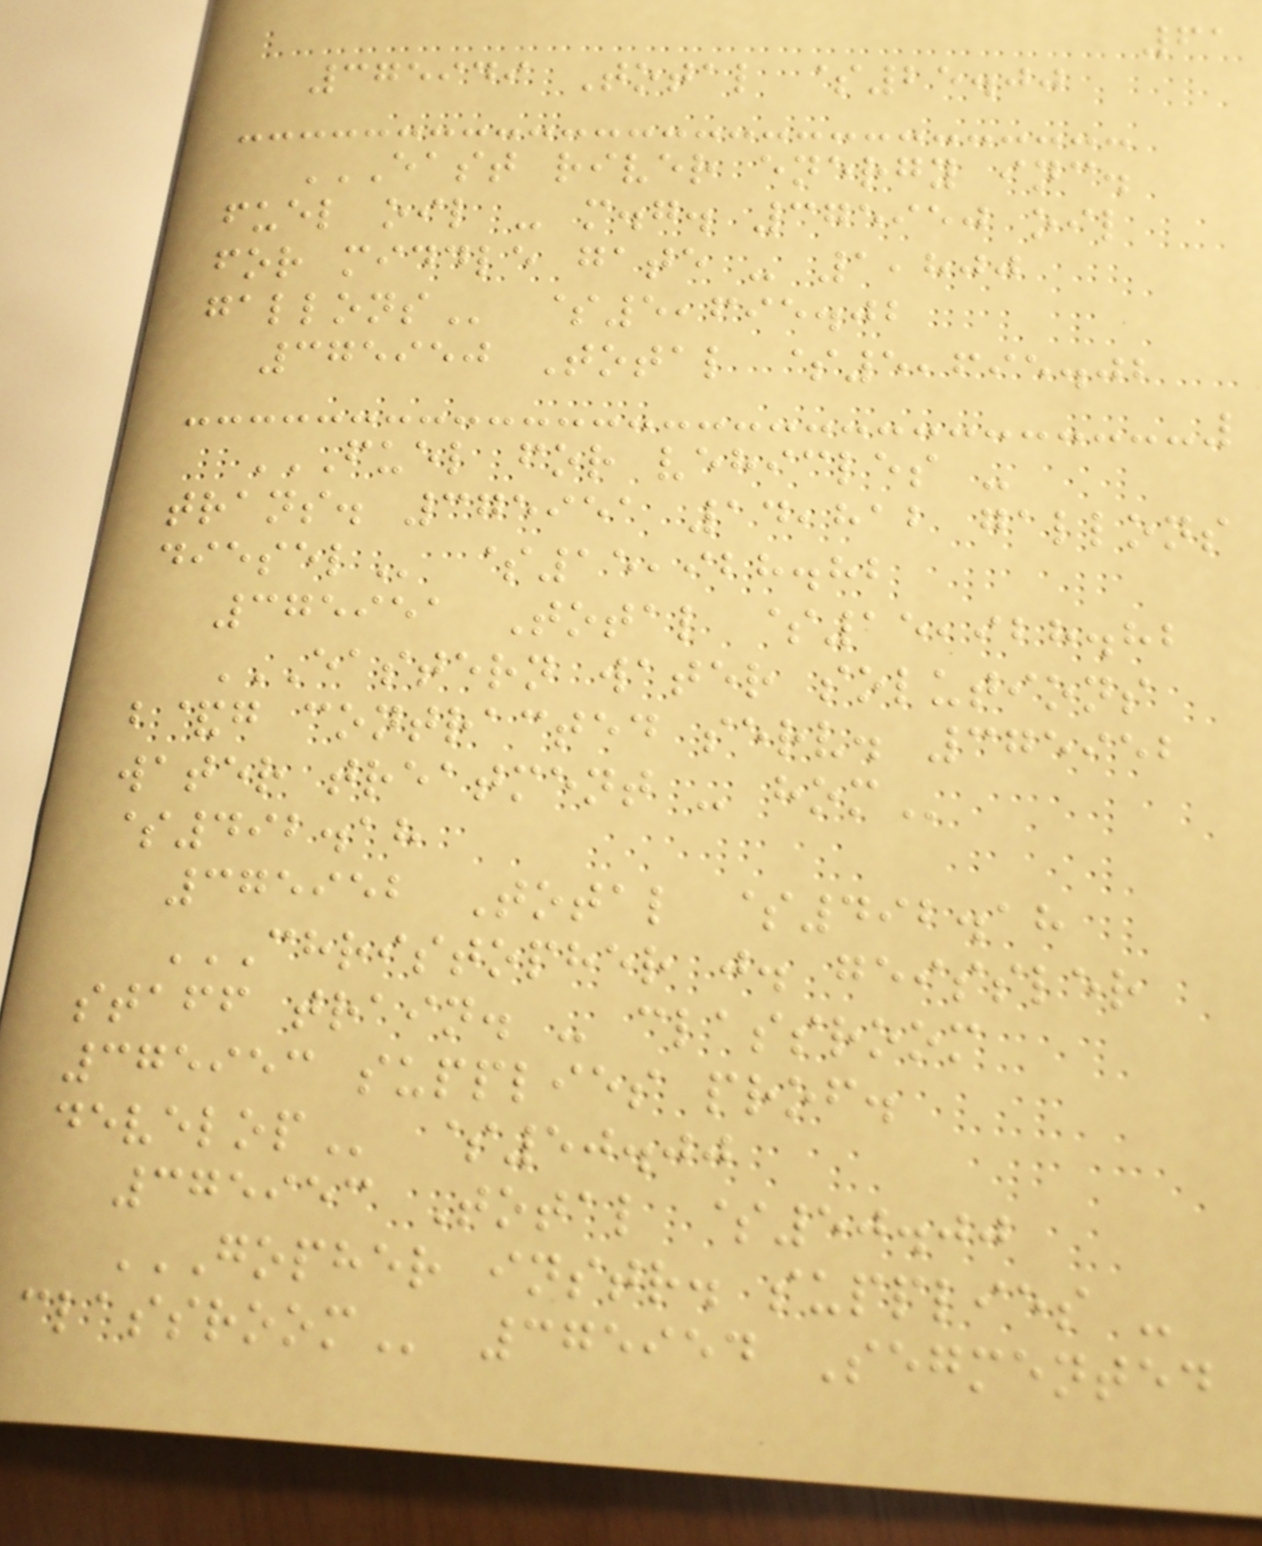61
375949 Total $25.00
EAST RIVER ENERGY INC.
FUEL OIL - M.G. 375950 OIL
FOR MIDDLE GATE - 1,800
GALLONS $5,695.02
375950 Total $5,695.02
FUEL FOR VEHICLES -
TRANS. 375951 14,812 GALLONS
DIESEL $15,928.82
375951 Total $15,928.82
EASTERN WATER SOLUTIONS
B&G CONTRACTED SERV. 375952
WATER TREATMENT - HOM
$492.18
375952 Total $492.18
CHRISTOPHER J. GEISSLER
STAFF TRAIN. - CLASSROOM
375953 SUPPLIES PROF.
DEVELOP $50.00
375953 Total $50.00
GOPHER INSTR. SUPPLIES -
CLASSROOM 375954 Segmented
